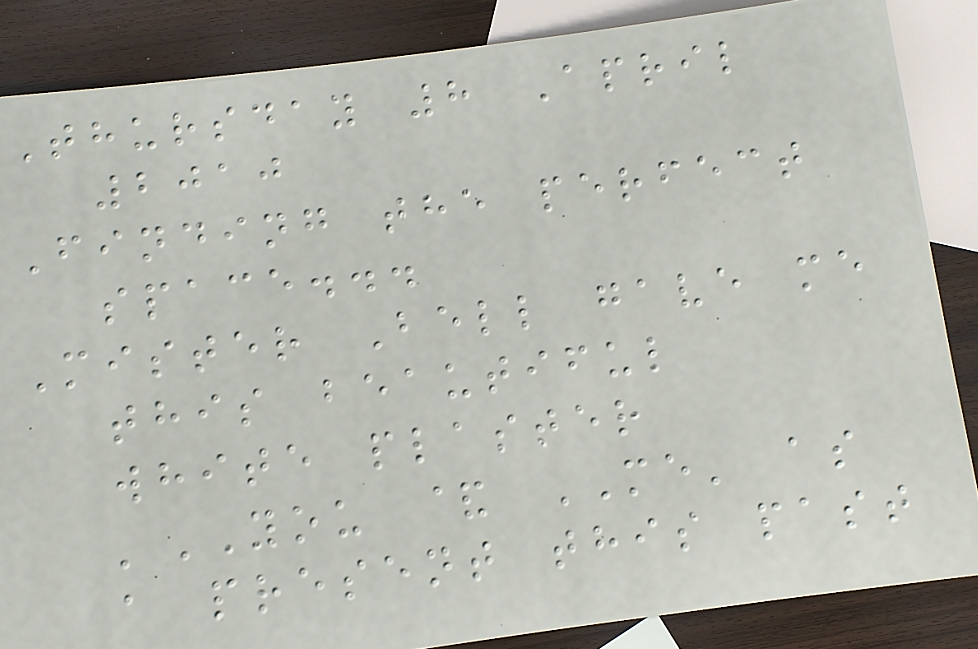Thursday 8 April
2010
Finding the perfect
space...
Mister Bell gave me
this beautiful
white plaster
'YOU & ME' as
a present this past
